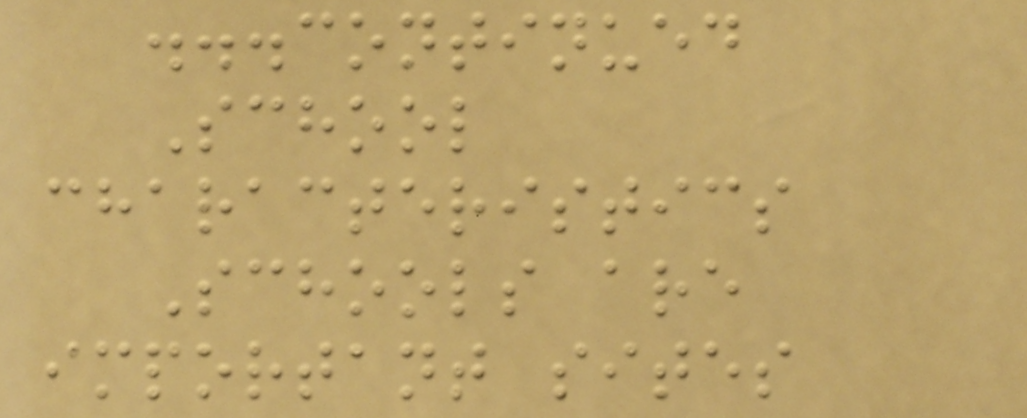...continued
School
characteristics
Schools are
important sites
